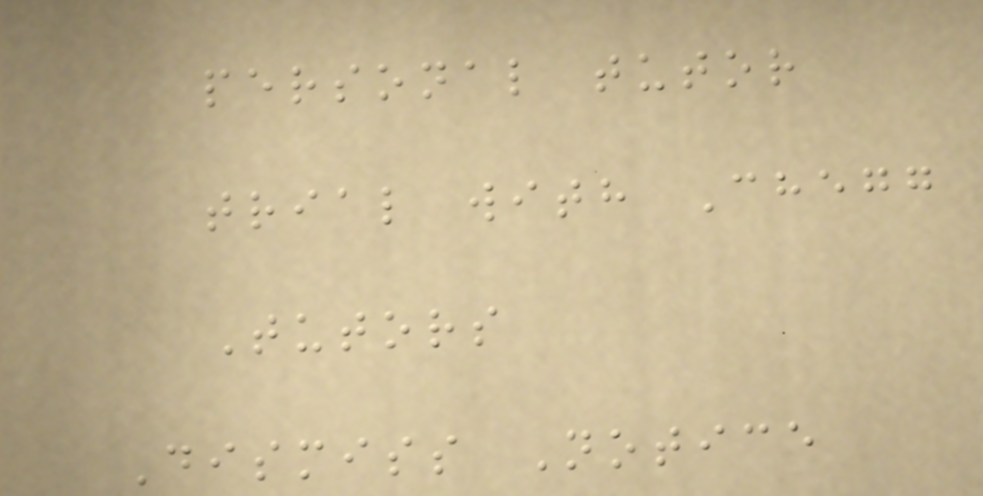personal tutor
trial with Chegg
Tutors
Dismiss Notice
